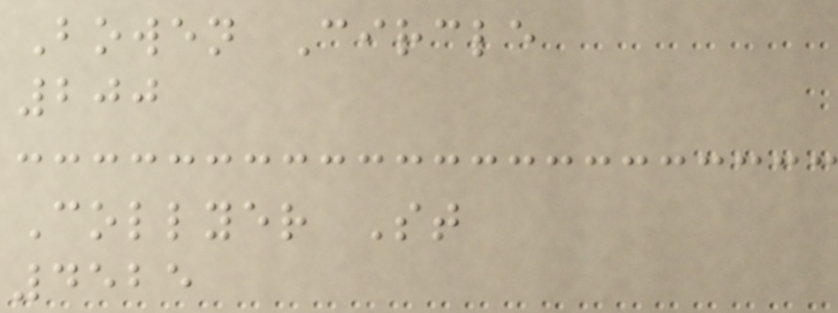Bowen Circle
200
Collyer St
4525
